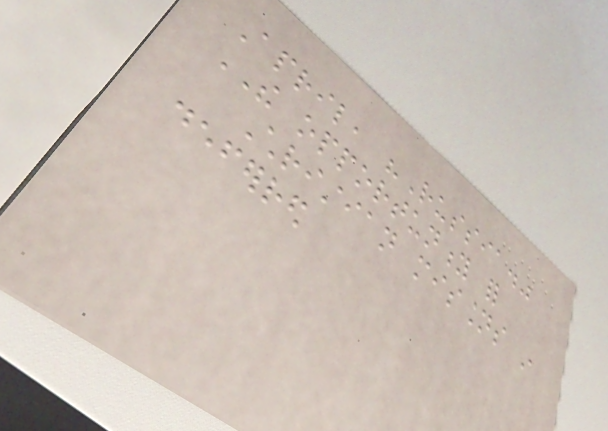April, "Russia."
THE opportunity for
Christian missions in
deferred
